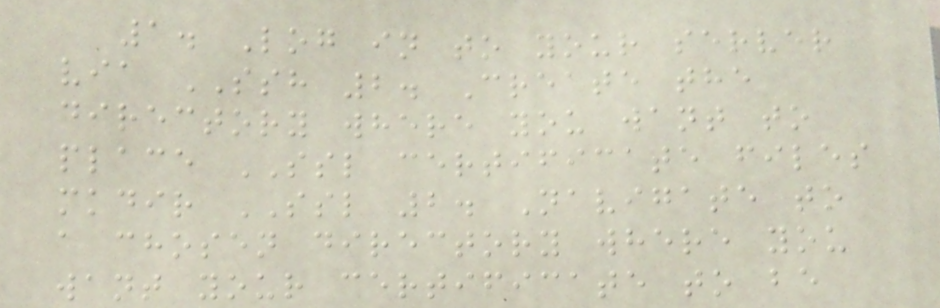1. Log in to your server
via SSH 2. Create the
directory where you want to
place SSL certificate files
mkdir SSL 2. Navigate to
a chosen directory where you
want your certificate to be
